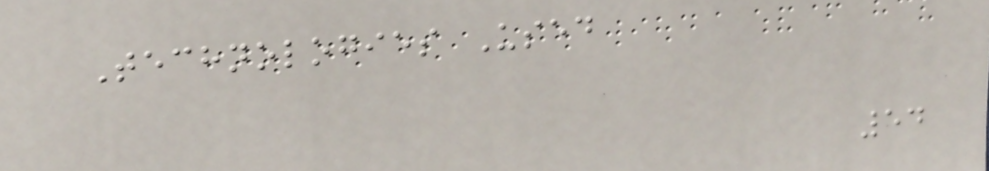Technologies Used
54
